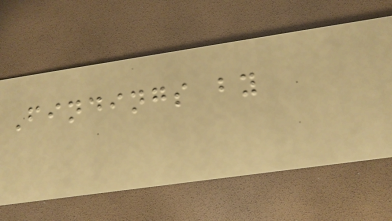Findings by
